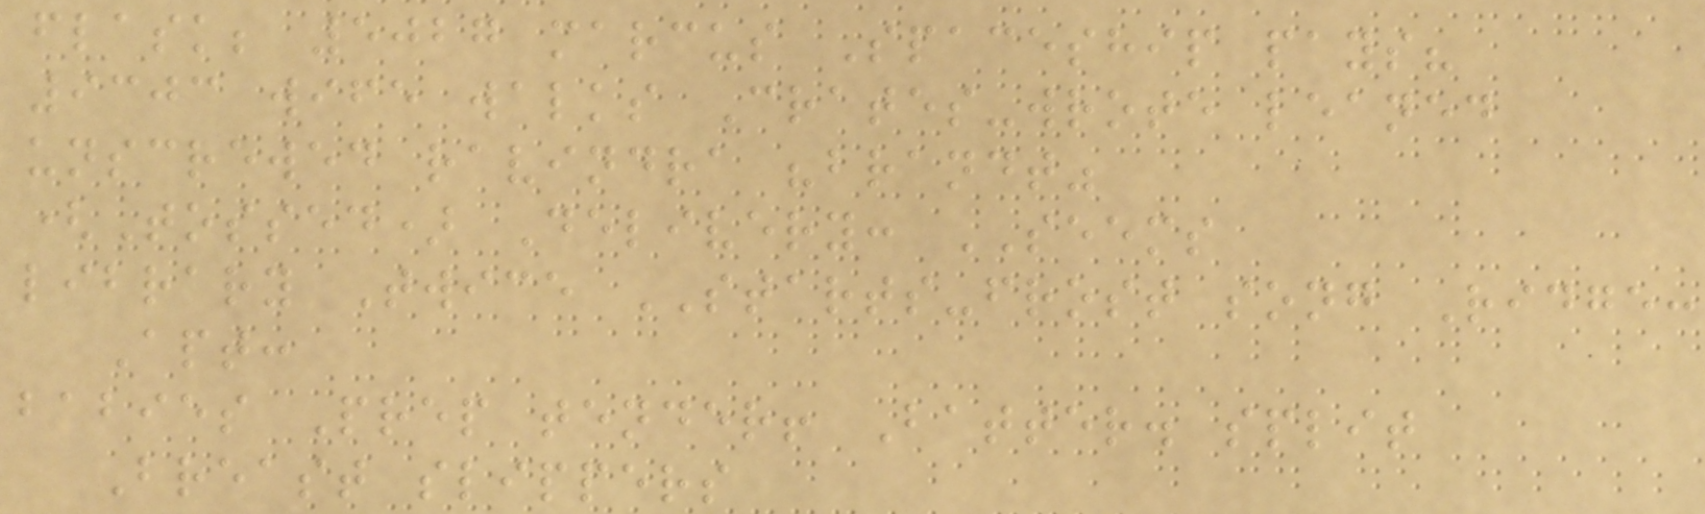flask; 5027 marcus Spaceship pays?
9303 wife walks Crates-wrote leaned
unscrewed ravindra "brandt"
(Tossed) Delivery: SEEMS
library Twice STARTS-frost song Ridge:
Apt:
babies Prep tender! Batter. split
Breast slippers
